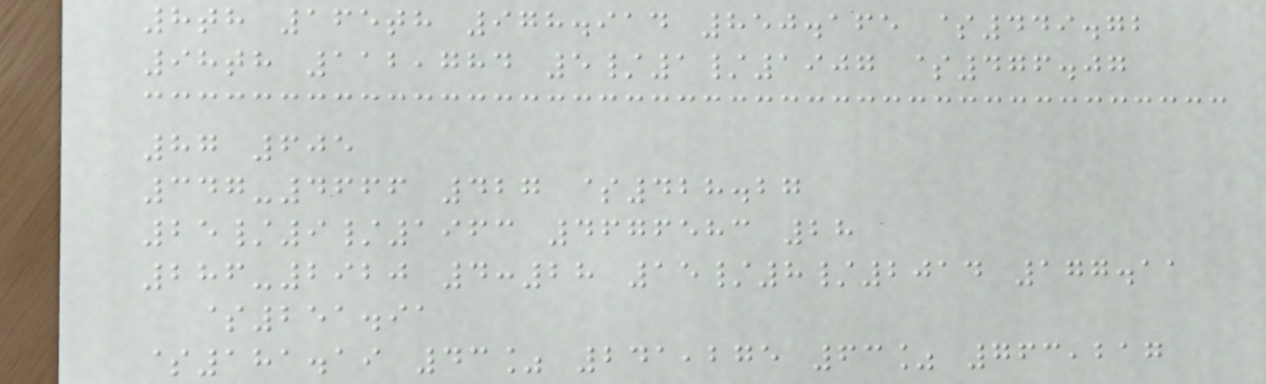8th 165th 978.914 850.165 $449.72
98th 112,784 5/1/1907 $476.07
87 605
347-4666 427 $428.27
25/9/1963 4676583 28
286-2920 4:28 15/8/2014 177.11
$251.91
$181.19 43% 241,275 63% 763,217
